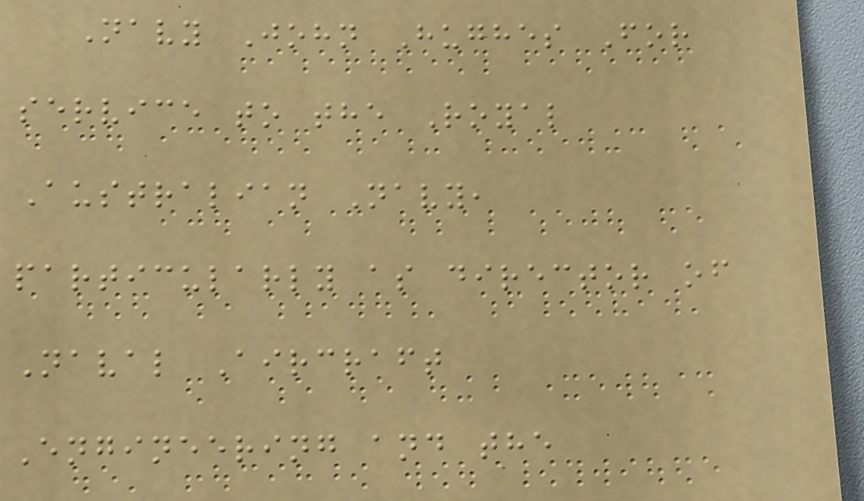Navy John Hughes For
service to the Royal
Australian Navy,
particularly as director of
Naval Aircraft
Engineering and the
